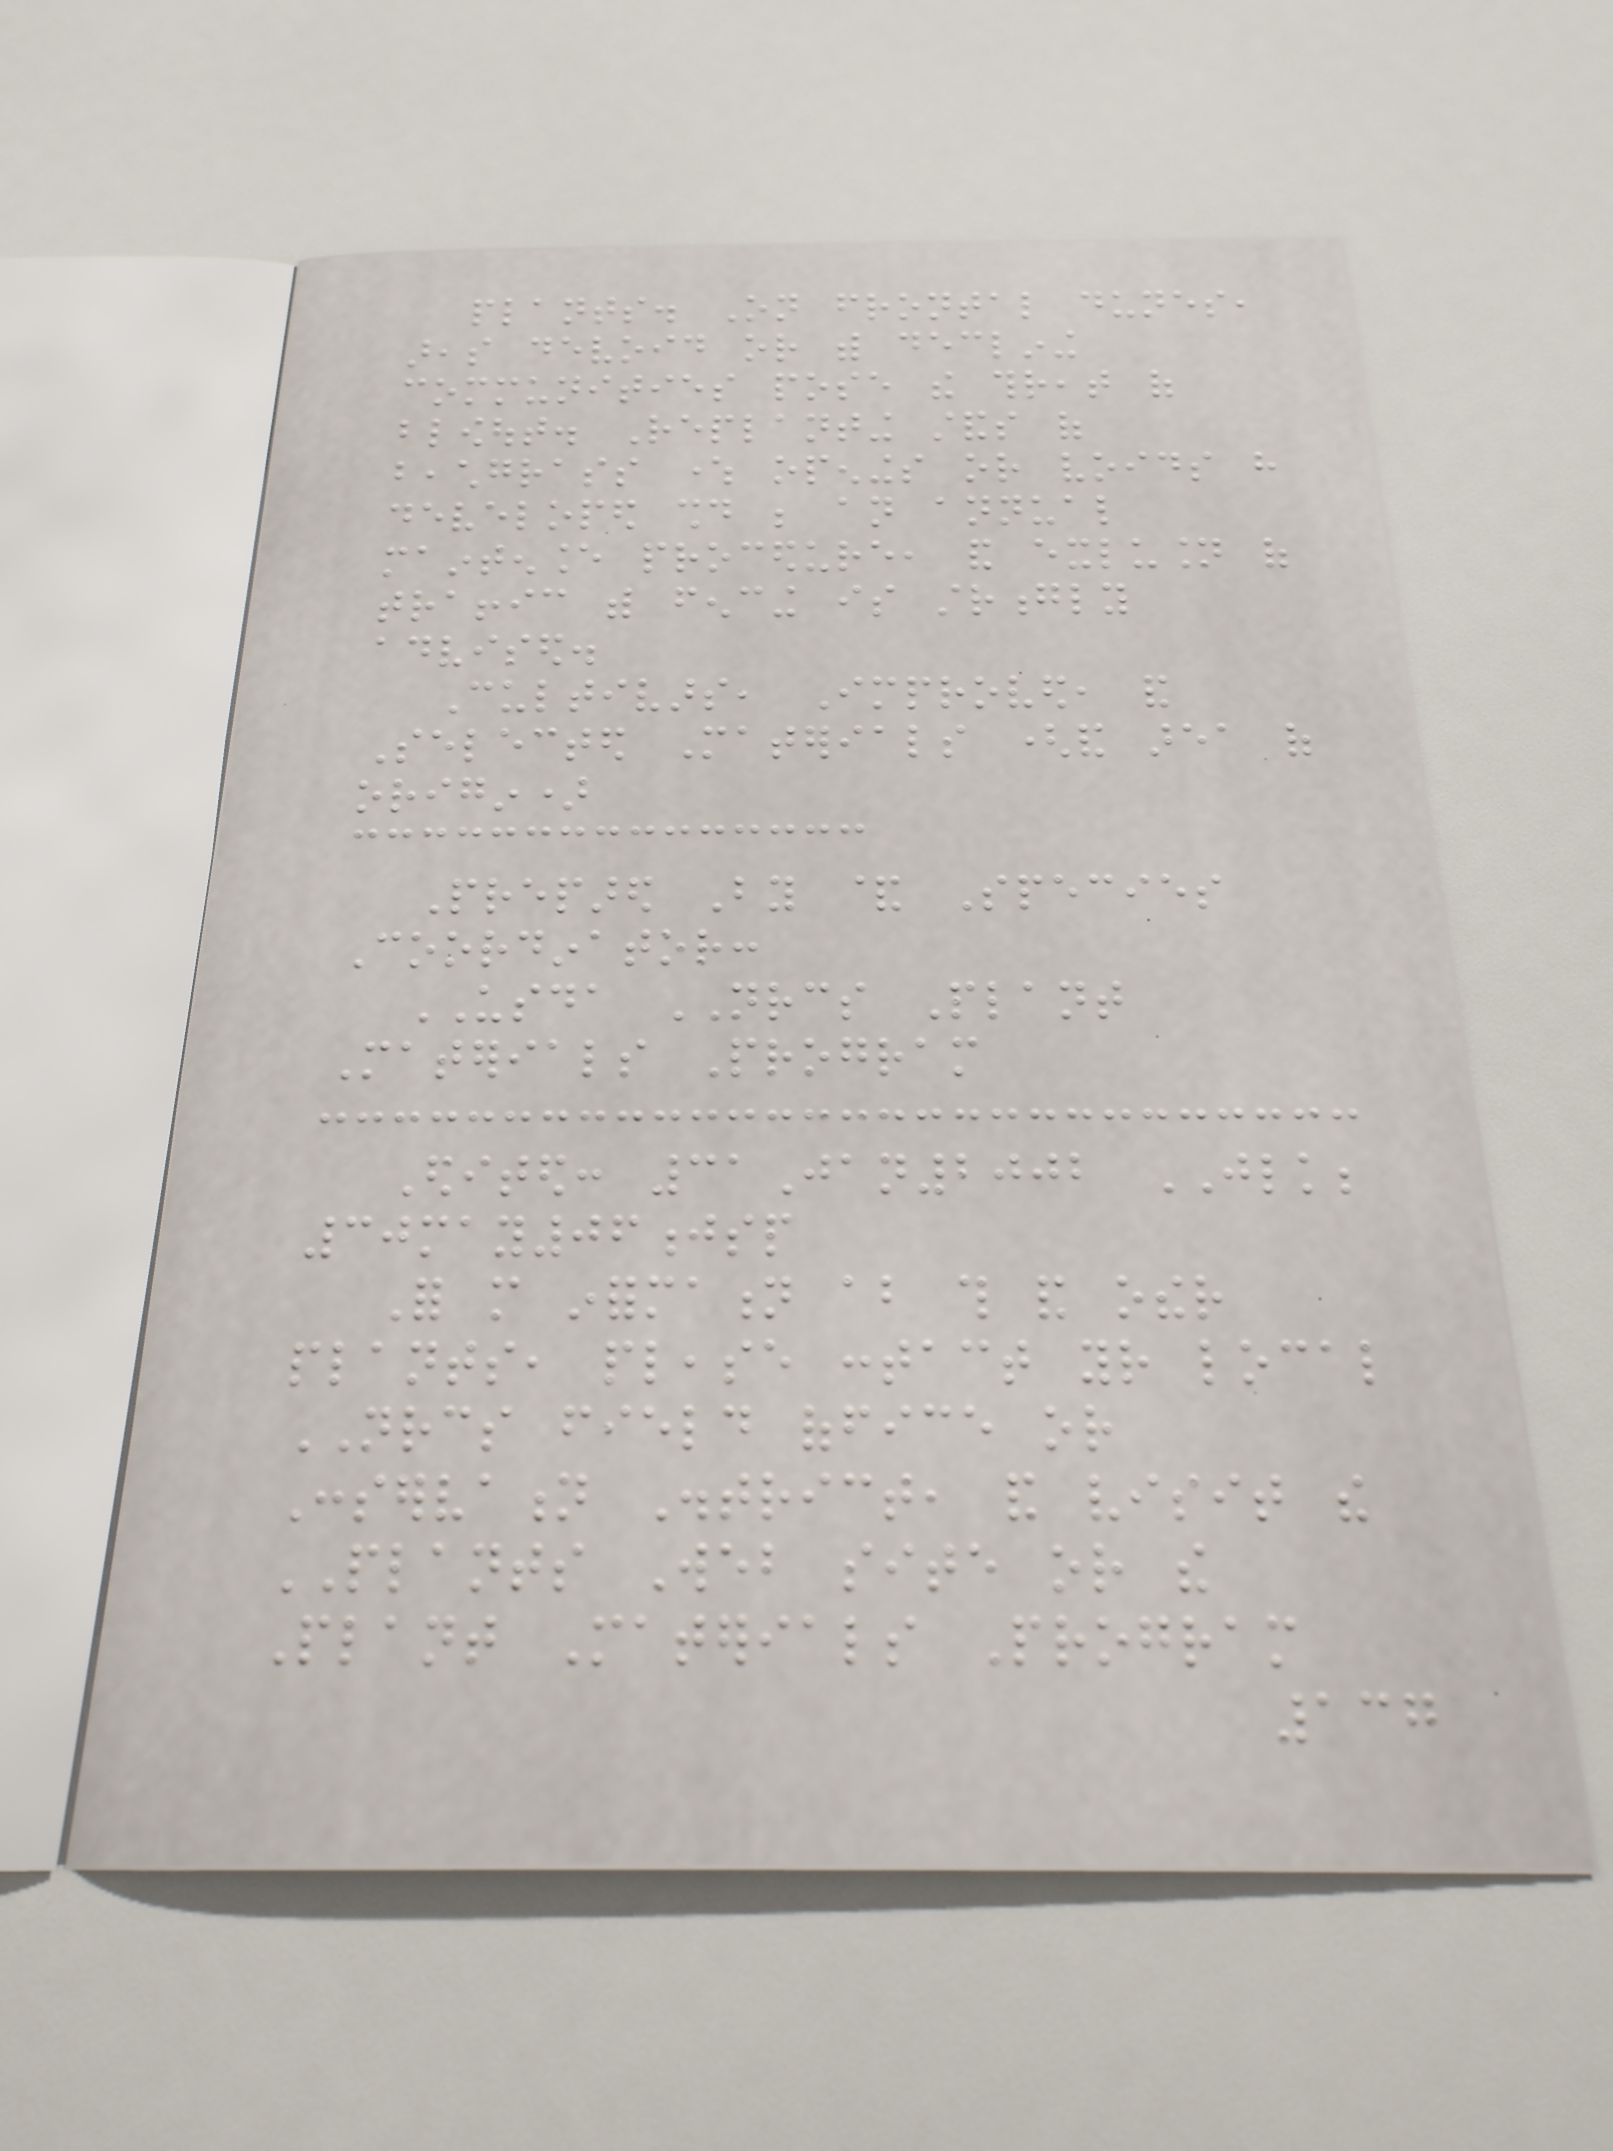plants. On frontal dunes,
areas devoid or with declining
communities pose the threat of
blowout. Replanting stands of
beachgrass where openings or voids have
developed should be an annual
maintenance procedure, and exlusion of
traffic with fencing is strongly
advised.
Cultivars, Improved, and
Selected Materials (and area of
origin)
Prepared By & Species
Coordinator:
USDA NRCS Plant
Materials Program
Edited: 31Jan2002 JLK;
30may06jsp
For more information about this and other
plants, please contact your local
NRCS field office or
Conservation District, and visit the
PLANTS Web site or the
Plant Materials Program
137
